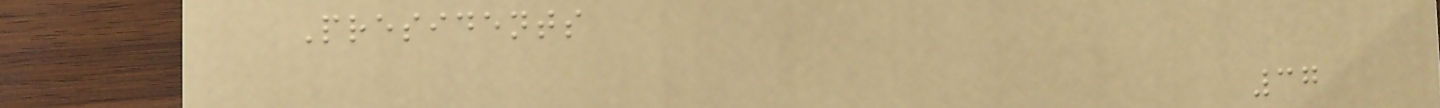Presidents
37
